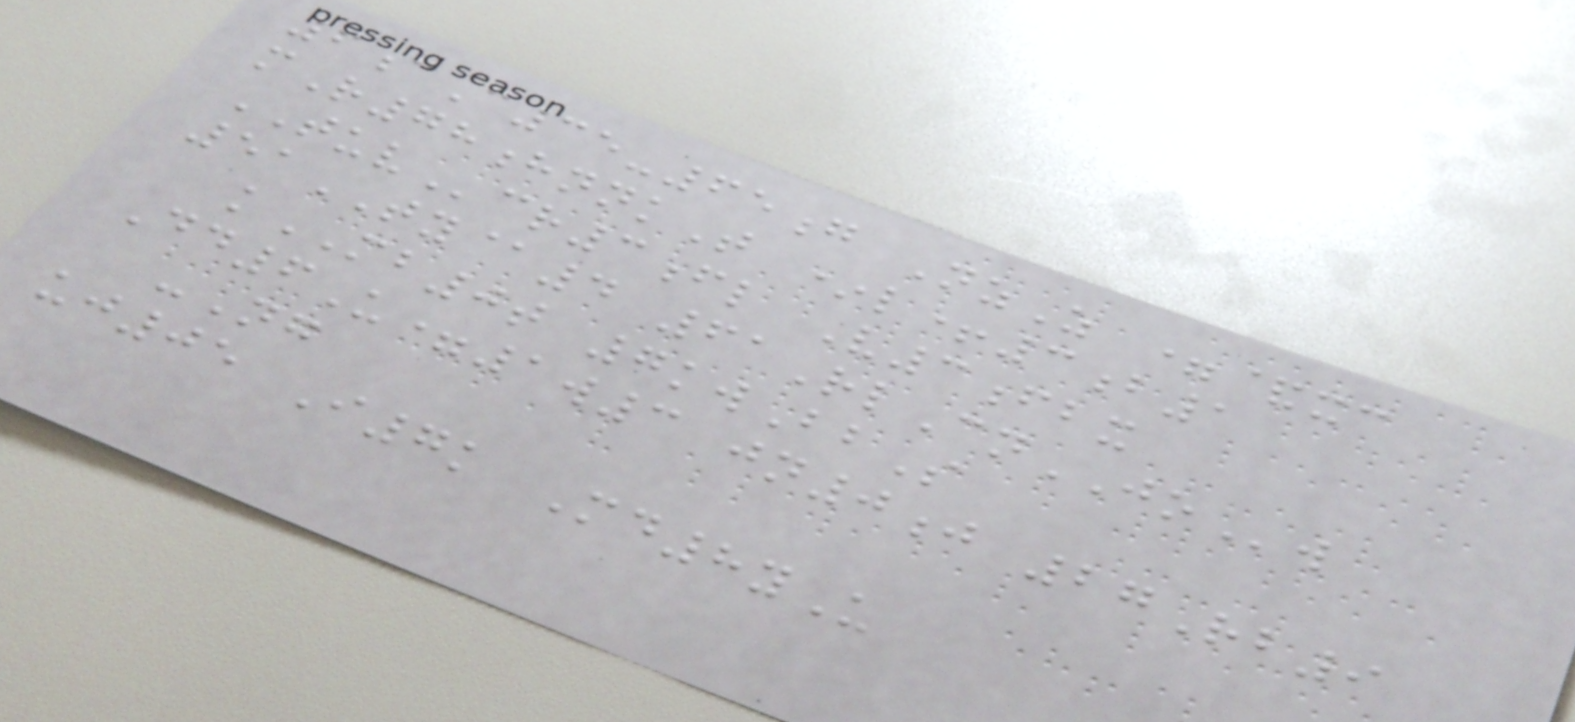6cC35-65g NzZ =&xc
mR78hnnkT *l+3b1
TUVcr3fl V3fbx
51TY@4 61RlCnJOw
kMB0t 7kwBbS
Dd6U=1w3 jn0j 27Rb9
-Ng
uj05 I7k Md8yU
